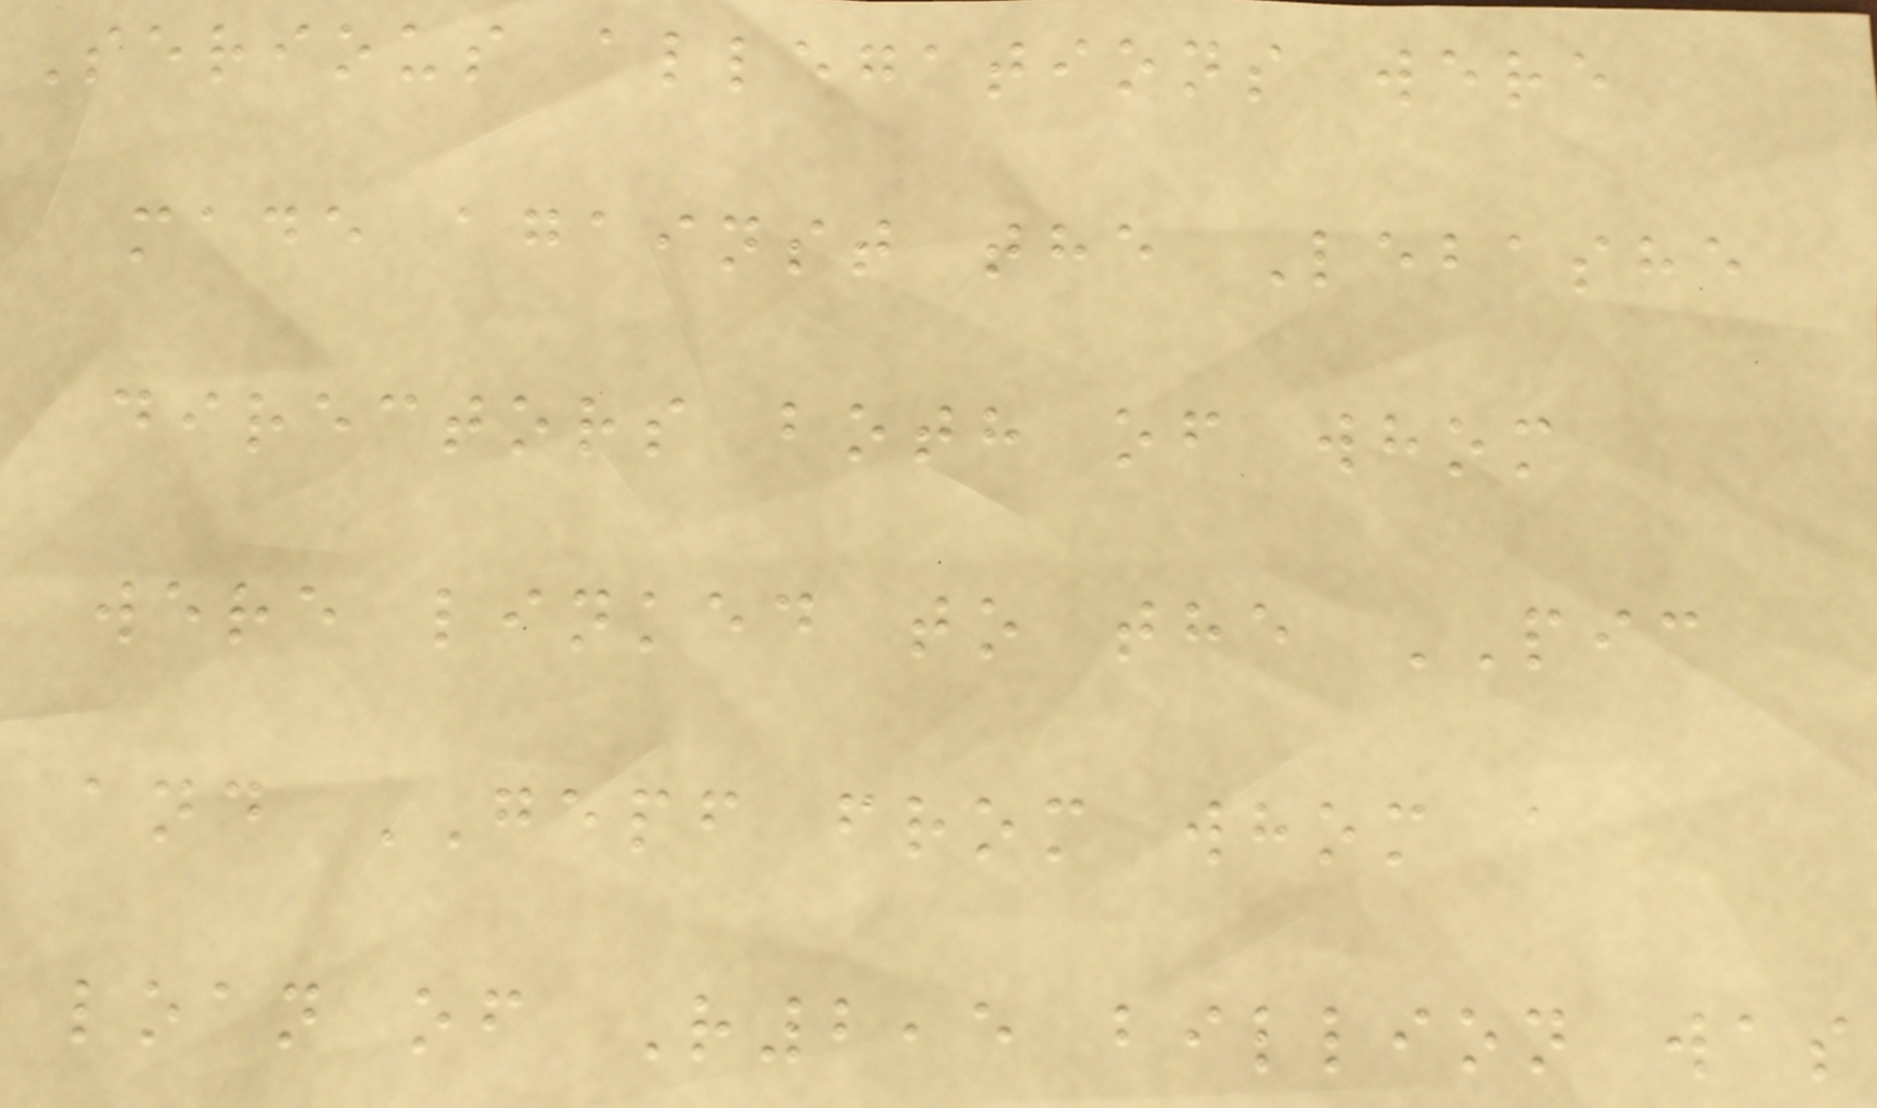Serious allegations were
made against the Lebashe
directors both of whom
were linked to the PIC
and GEPF from whom a
loan of R2,5 billion was
